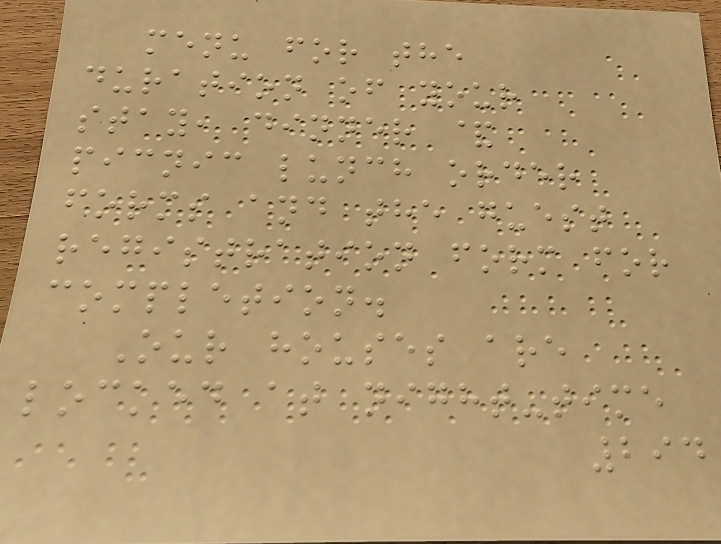menu for the
duration of your
stay, dinner &
picnic lunch order
forms and the guest
registration form for
completion.
Our houses are
locked at night-time
294
